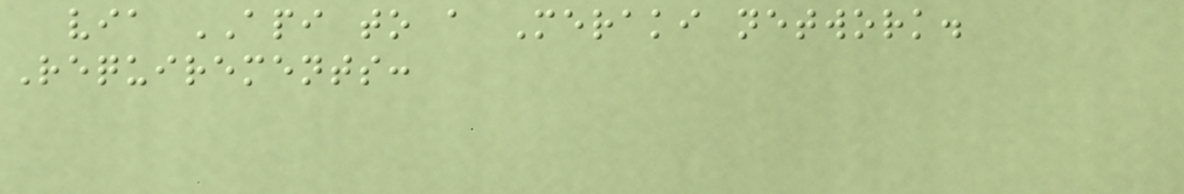via API to a Meraki network.
Requirements:
